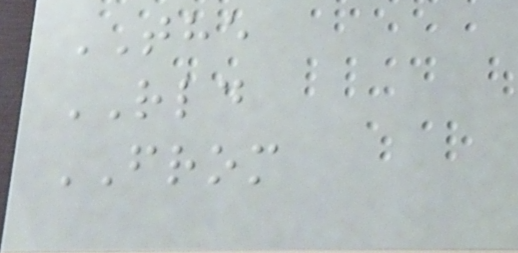THE
RLD
FROM
